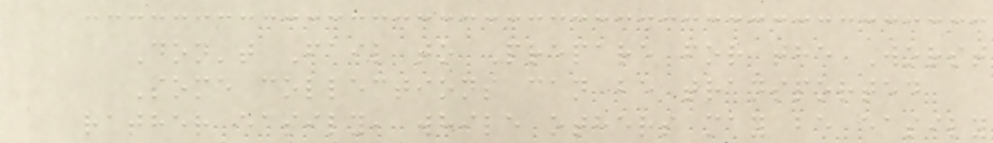Don't Fail to Prepare for the Worst
Some collections can be transported
rather easily, while others may be easily
